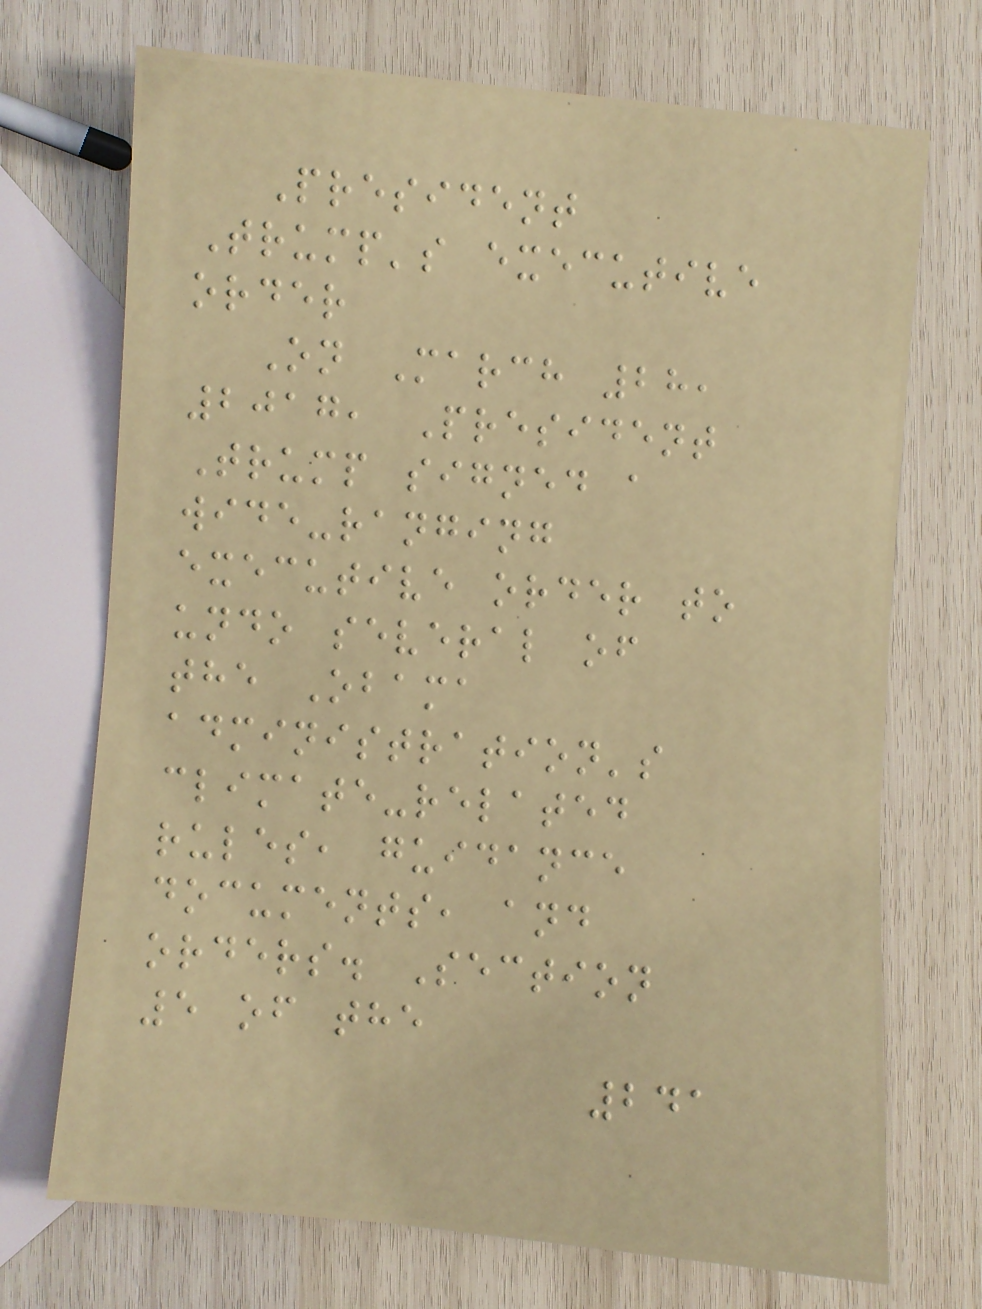President
Trump's executive
order
On March 28,
2017, President
Trump signed a
wide-ranging
executive order to
undo several of
the Obama
administration's
climate-related
rules, guidance
documents, and
orders. Section
5 of the
241
